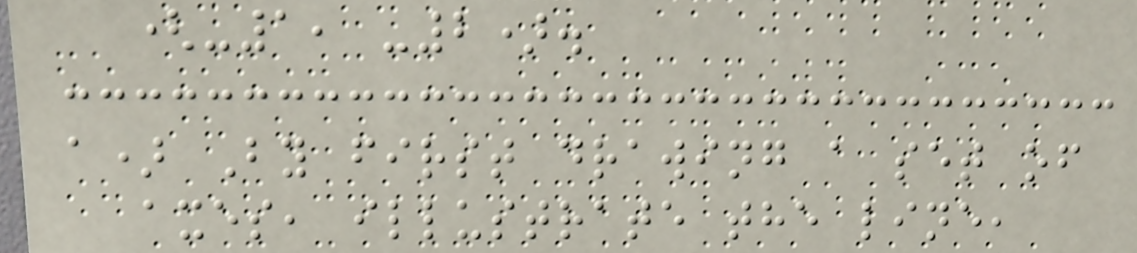(-1, -2).
a) By first drawing a set of
axes, illustrate the line,
